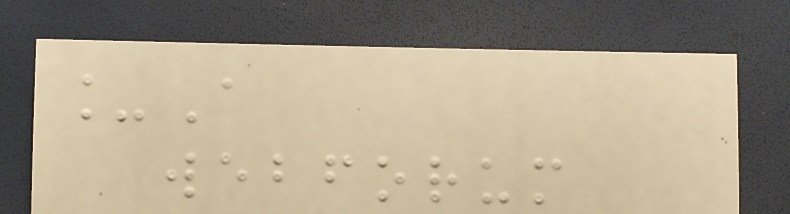_A
webforum
